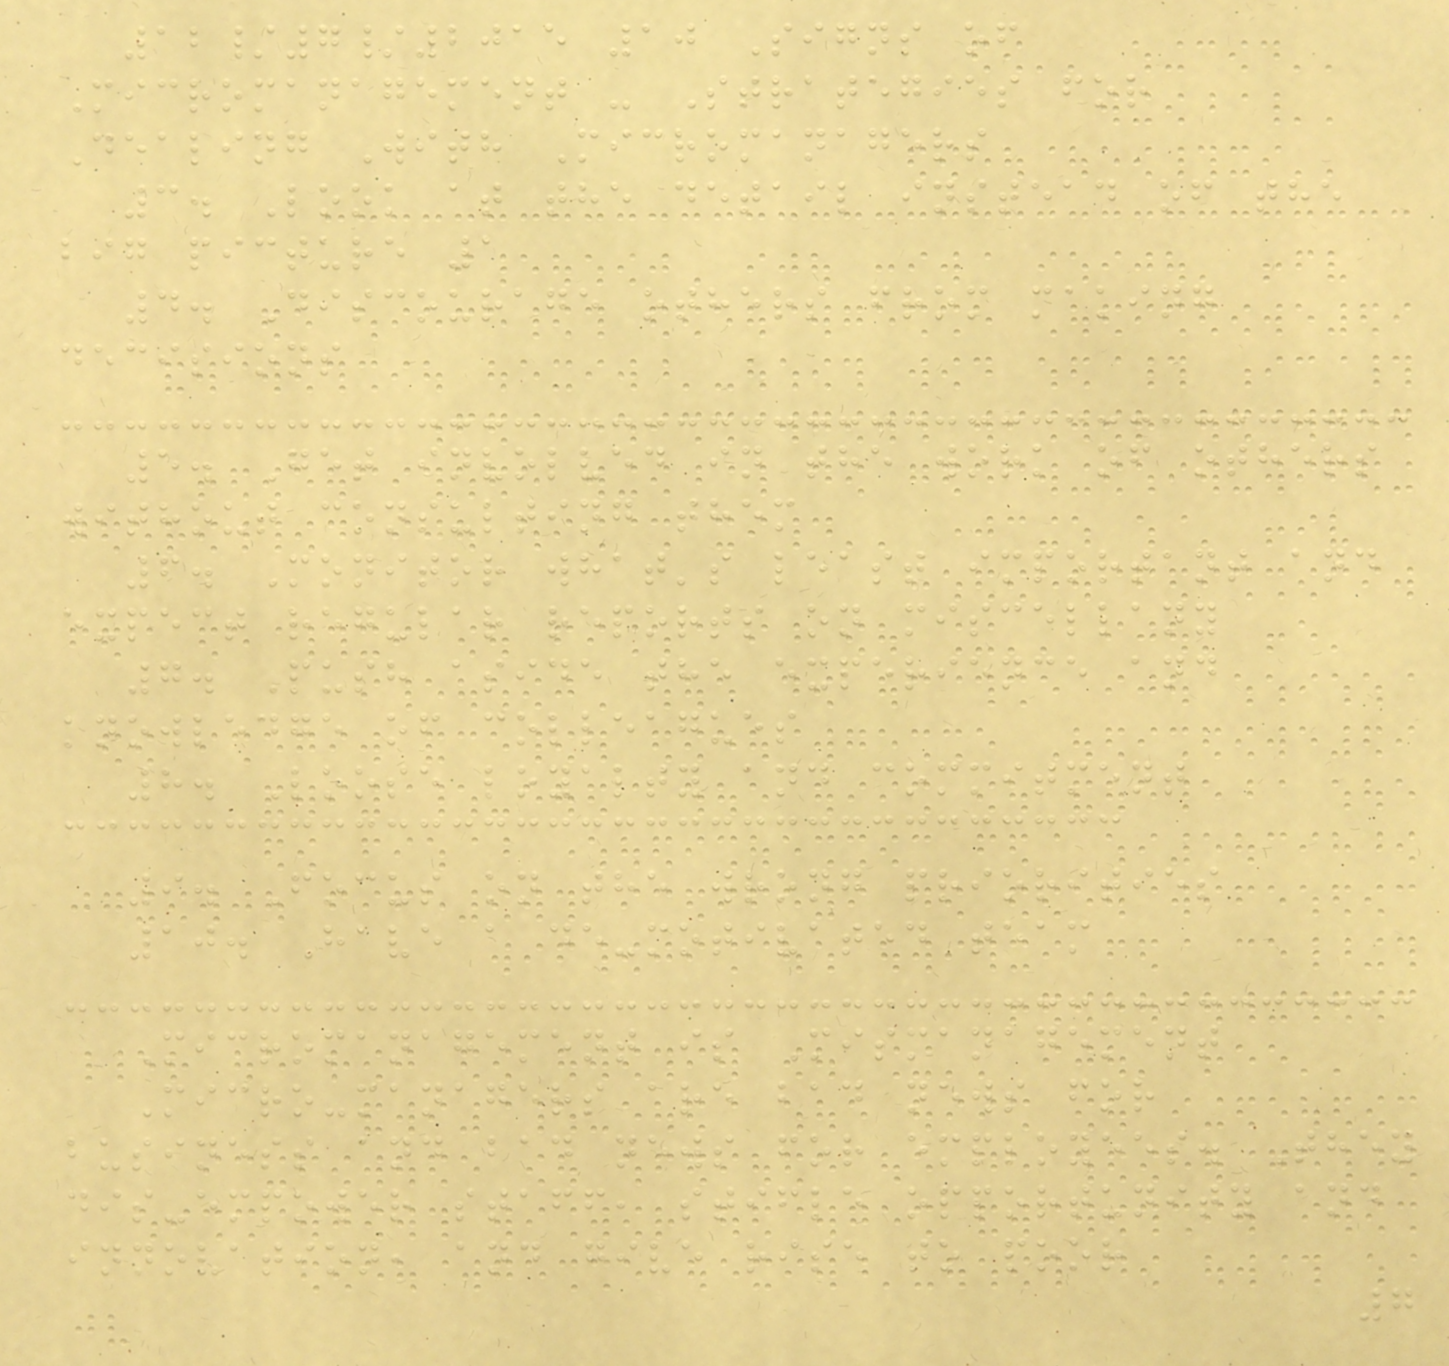12/7/2015 10 Signs of
Micromanagement - Strategies for
Dealing With Micromanagers
3. Look at the detail instead of the
big picture 1
4. Discourage others from making
decisions
5. Get involved in the work of others
without consulting them
6. Monitor what's least important and
expect regular reports on miscellany
7. Push aside the experience and
knowledge of colleagues
8. Loose loyalty and commitment
9. Focus on the wrong priorities
10. Have a de-motivated team
Micromanagement is Mismanagement
Micro-managers are bad news for
business and bad news for employees. They
dis-empower staff, stifle opportunity and
innovation, and give rise to poor
7
